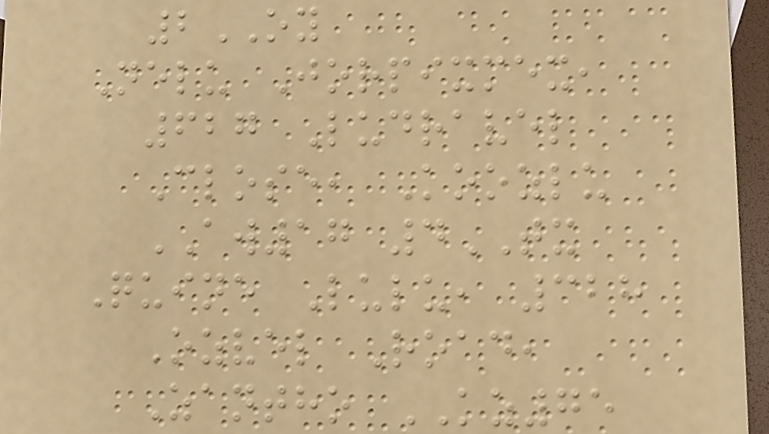2OY
Nelu Jorpixmex,
627 Ludravel
Close, Koozlu
AW17 4TX
Quine Lulu, 328
Ozvel Road,
Zantho KZ75
